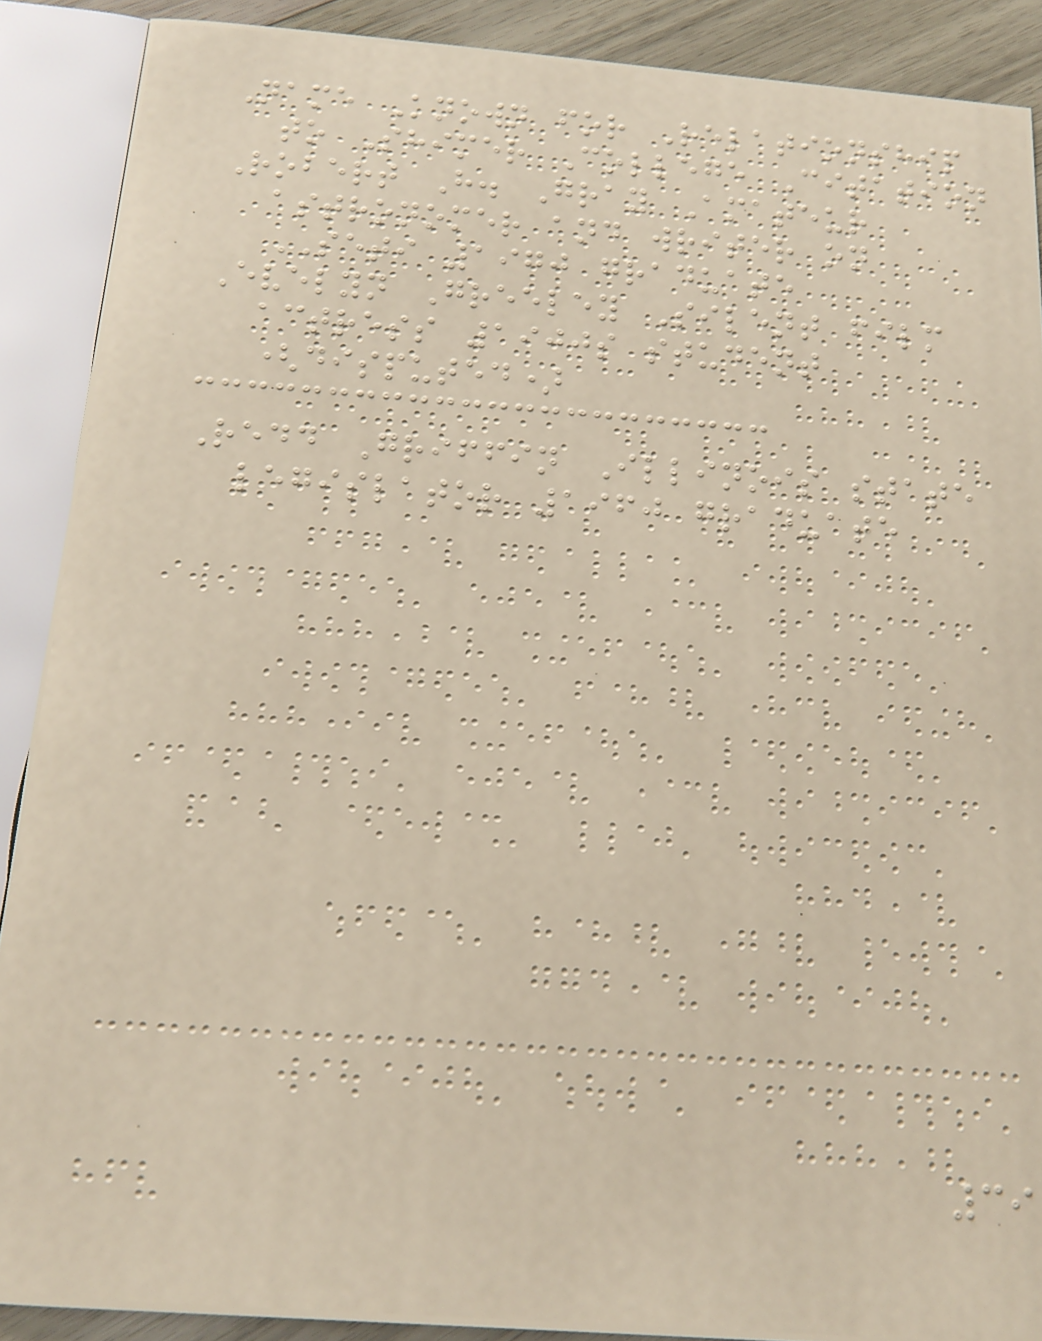Name Known for Relationship
to Shimer College Citation
Robert H. Gray Amateur
astronomer and writer on
SETI 1970 graduate
Evelyn Greeley Silent film
actress 1900s student
(disputed)
Redd Griffin Illinois state
legislator 1960 graduate
39
